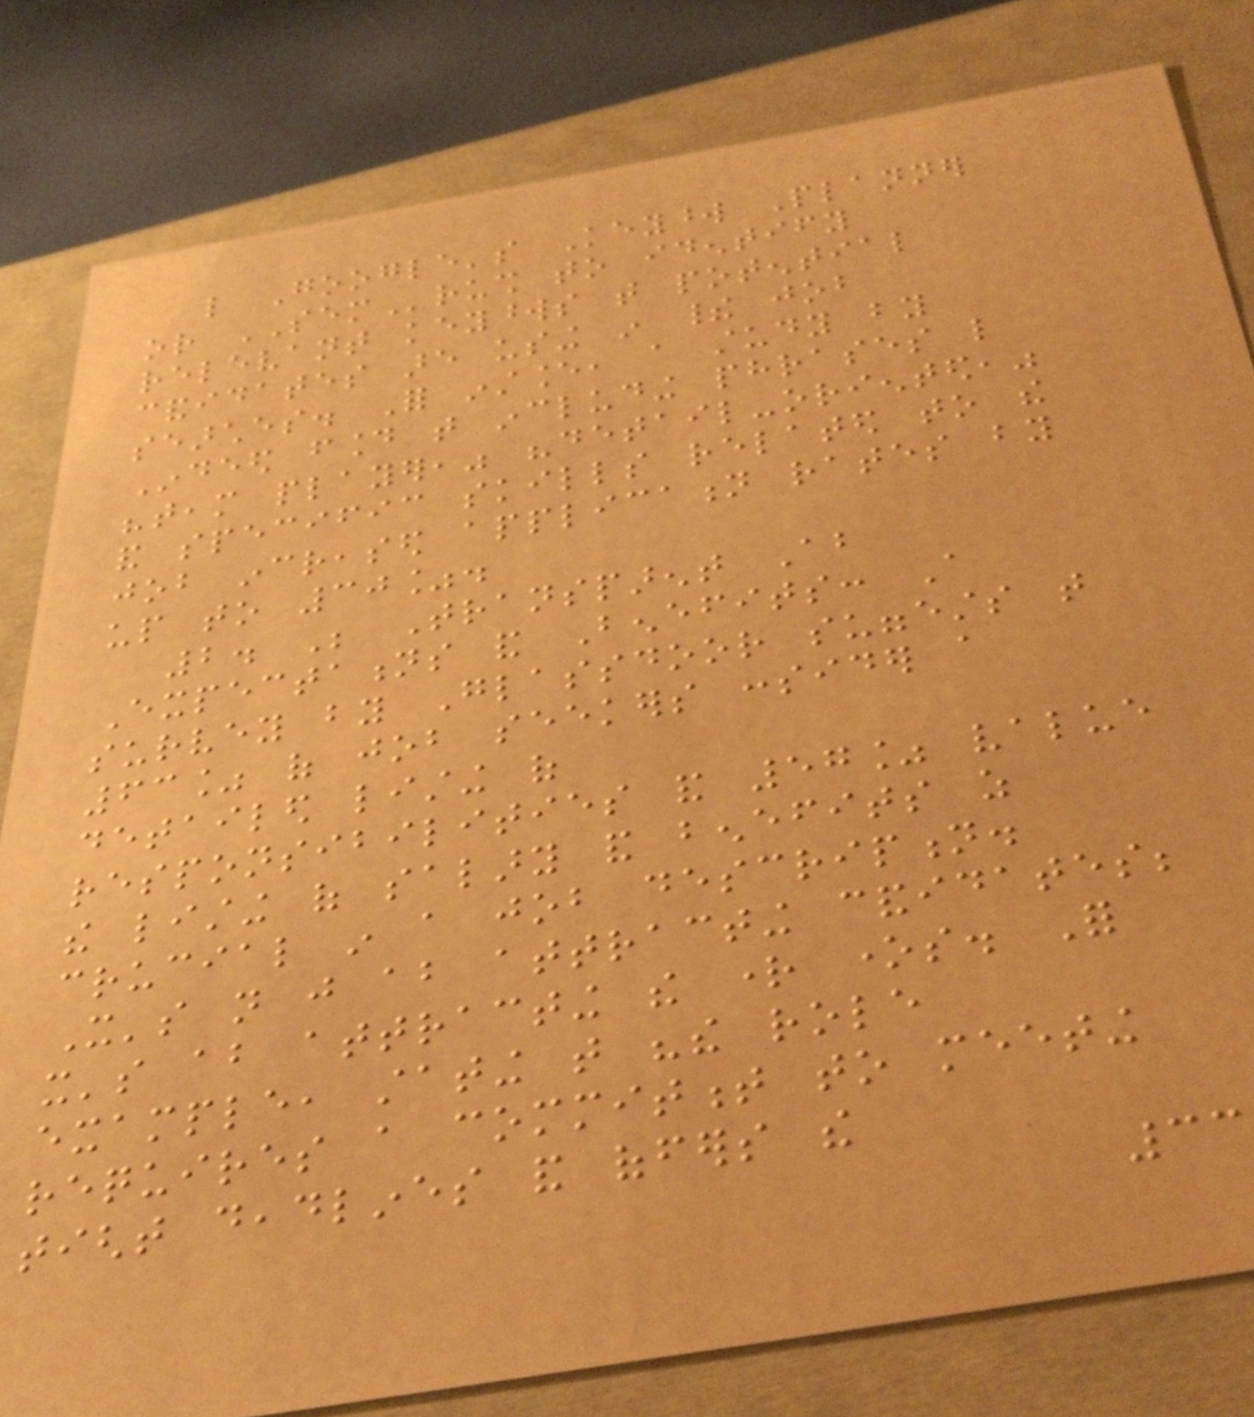like Google's Keyword Planner
or SEMrush to identify
relevant keywords that potential
candidates are using in their job
searches. For instance, a study by
Indeed found that including phrases like
"team player," "detail-oriented,"
and specific skills related to the
job increased application rates by
up to 30%.
2. Be Transparent About
Expectations and Benefits: A
survey by Glassdoor suggests that
63% of job seekers consider a
detailed listing of
responsibilities and 57% value
the listing of salary and benefits as
crucial in a job description.
It's not just about attracting candidates;
it's about attracting the right ones. For
example, stating that "the role
requires a commitment to meeting
tight deadlines and offers the
33
